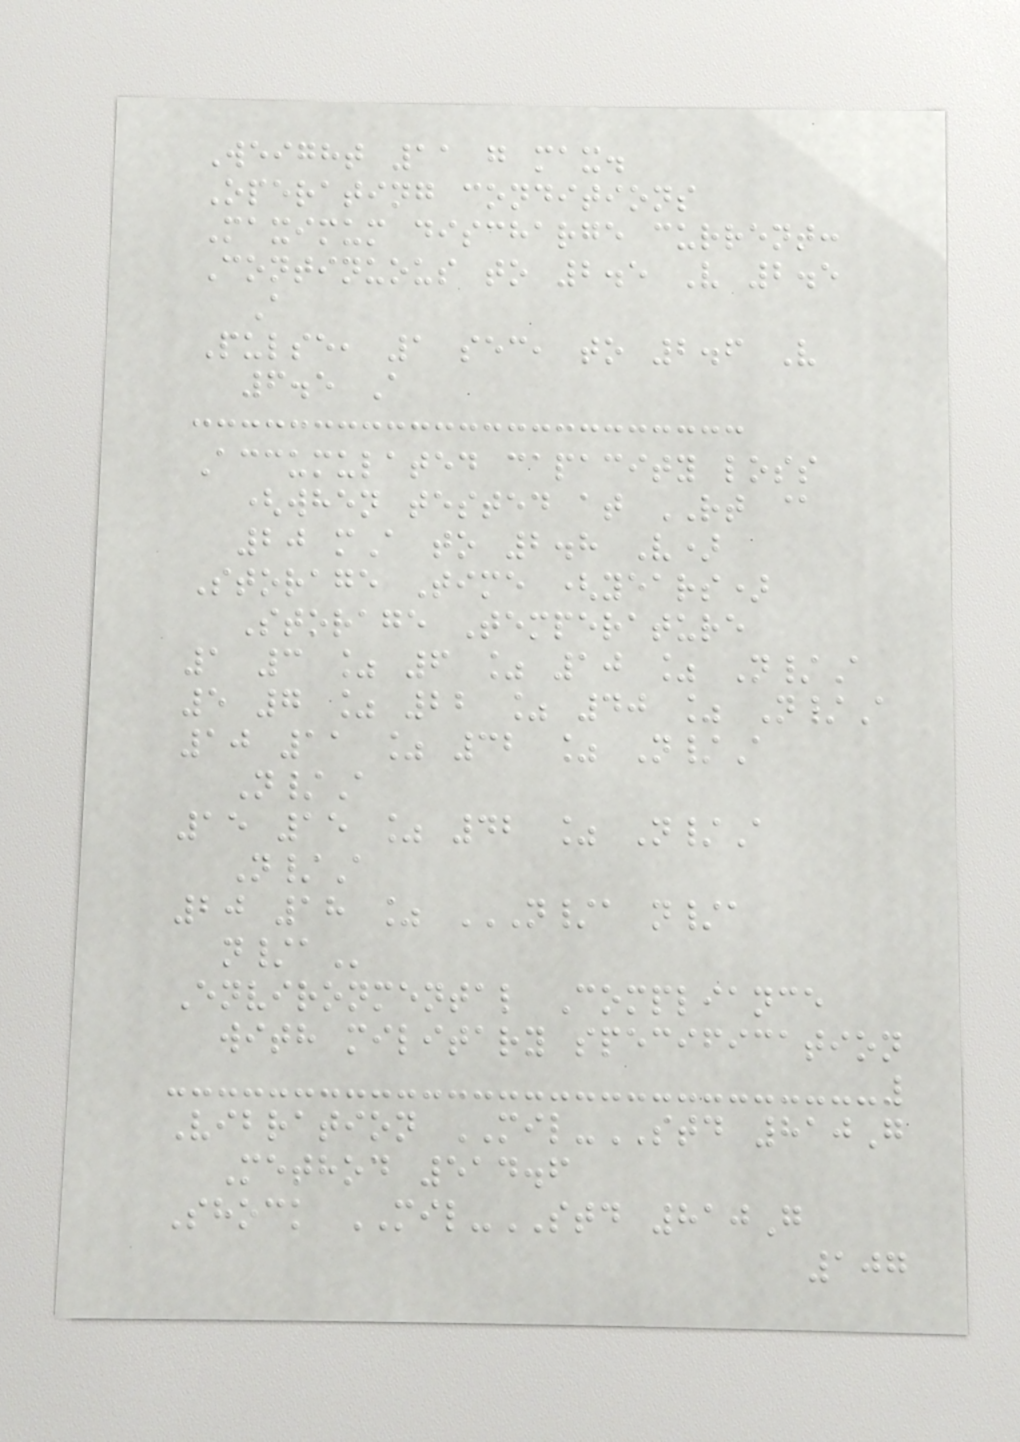Weight 11 g max.
Operating conditions
Maximum discharge current:
Continuous to 2.5 V 2.5
A
Pulse, 1 sec, to 2.6 V
6.5 A
Accumulated capacity loss
(when tested at RT @
20 mA to 2.8 V)
Storage Time (years)
Storage Temperature
1 3 % 6 % 10 % N/A
5 7 % 22 % 40 % N/A
10 11 % 32 % N/A
N/A
15 15 % 42 % N/A
N/A
20 18 % N/A N/A
N/A
Environmental Compliance
with military specification
Vibration MIL-STD 810G
Method 514.6
Shock MIL-STD 810G
107
